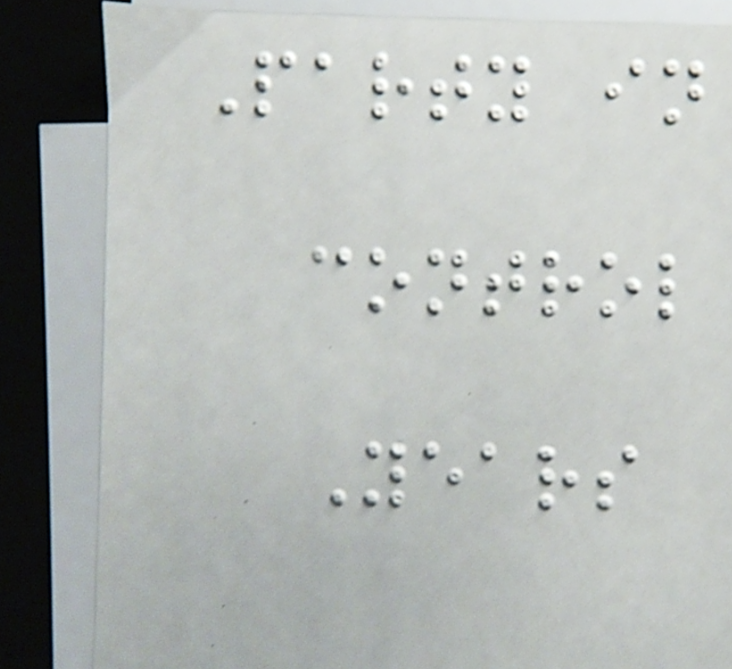Party in
control
Years
